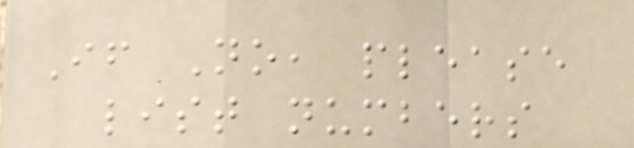If No, please
list numbers
